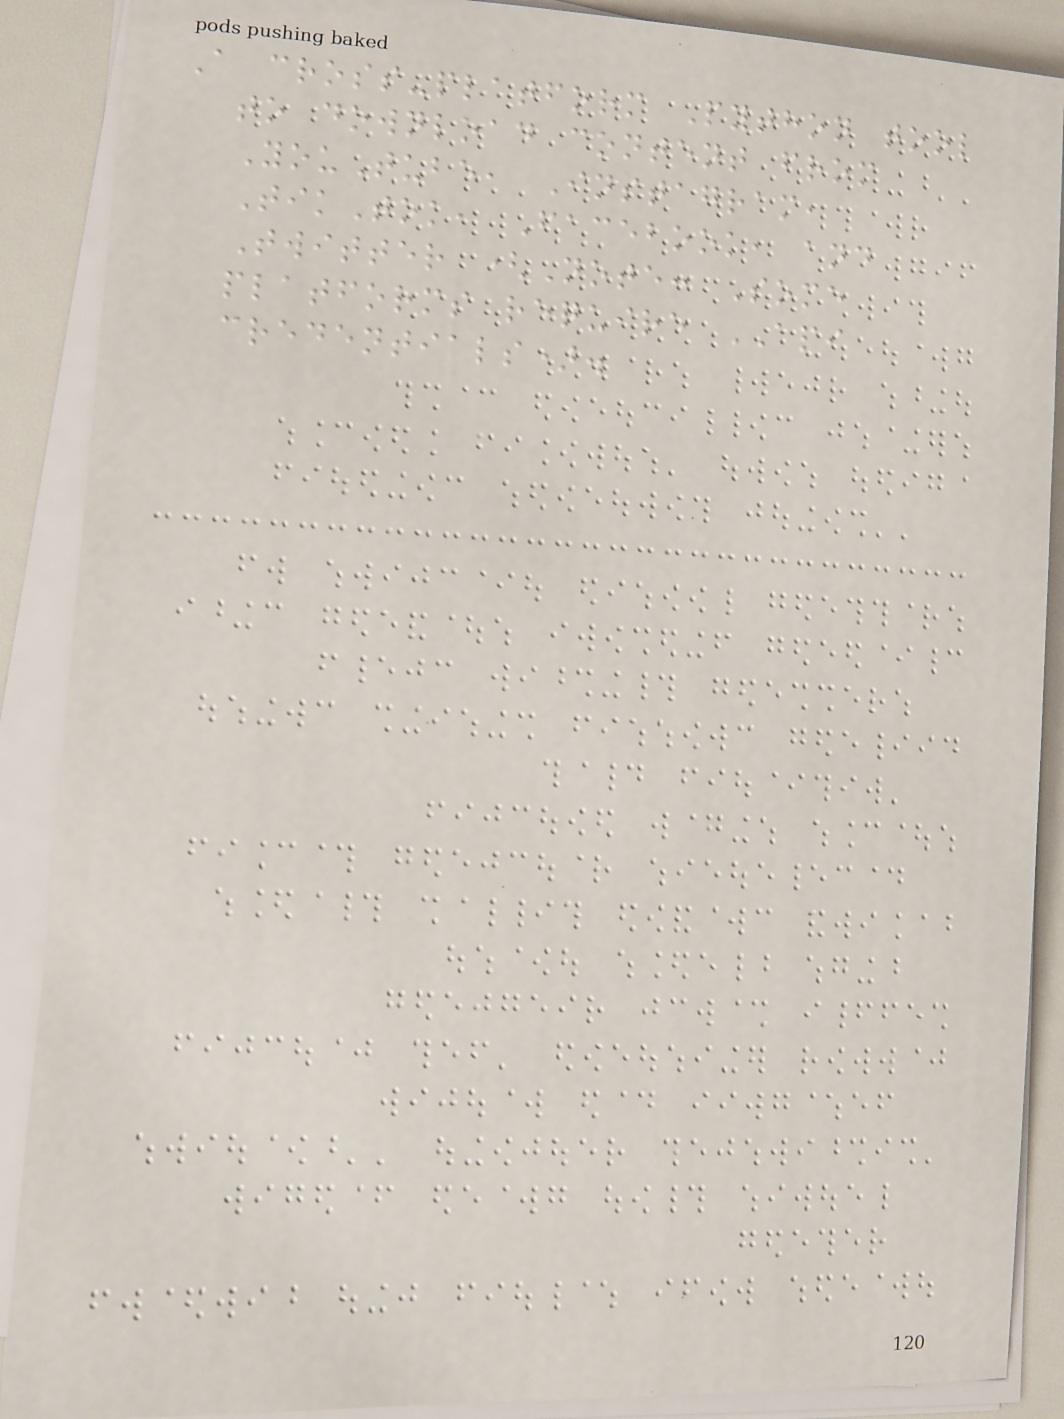A cross-platform Python tool
to download content from
YouTube, Instagram,
TikTok, Facebook, and
Twitter (Note: Some
platforms require API
credentials).
